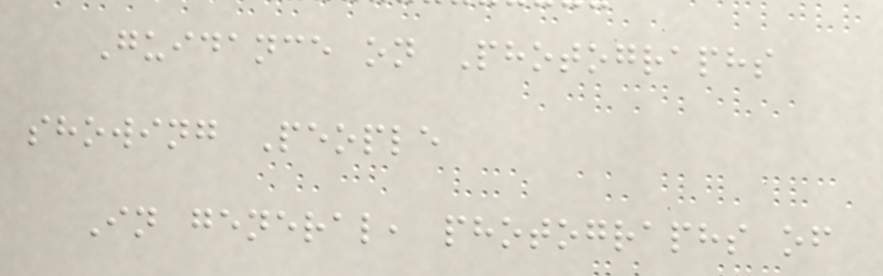Guidance on Photographs
showing People
In general, photographs of
